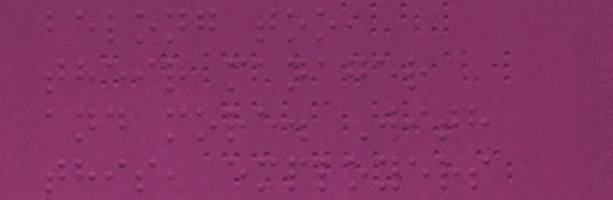belong too,
their manager
and more. With
this, employers
